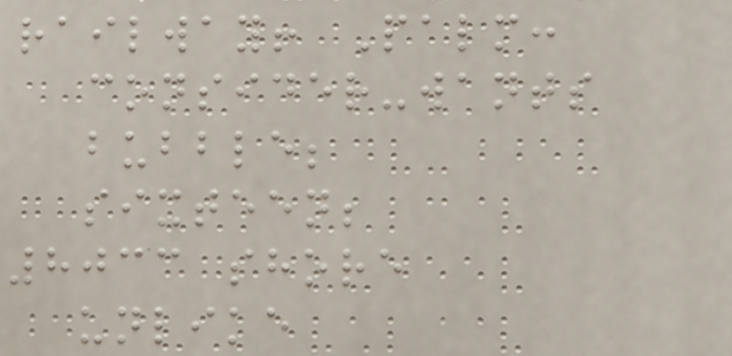railway! Palm:
consider-wants
bubble;
sixteen;
8033 shore
unlike
